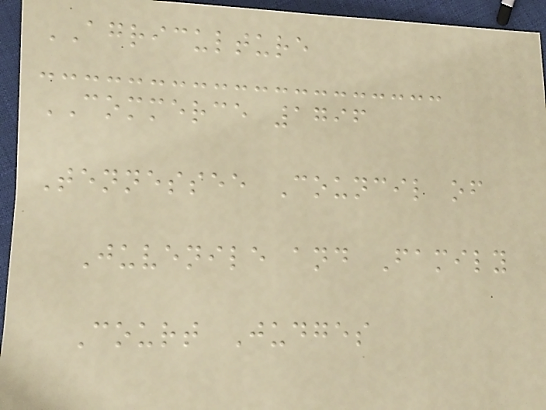AGRICULTURE
COMMERCE 1796
Tennessee Council of
Juvenile and Family
Court Judges
